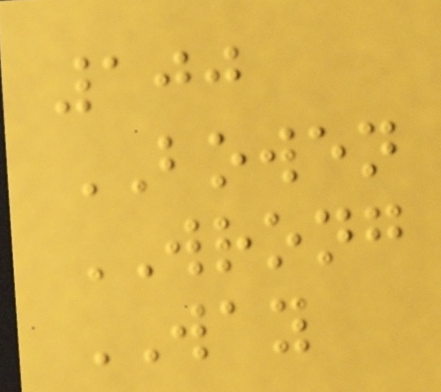100
BOWEN
WRONG
WAY
